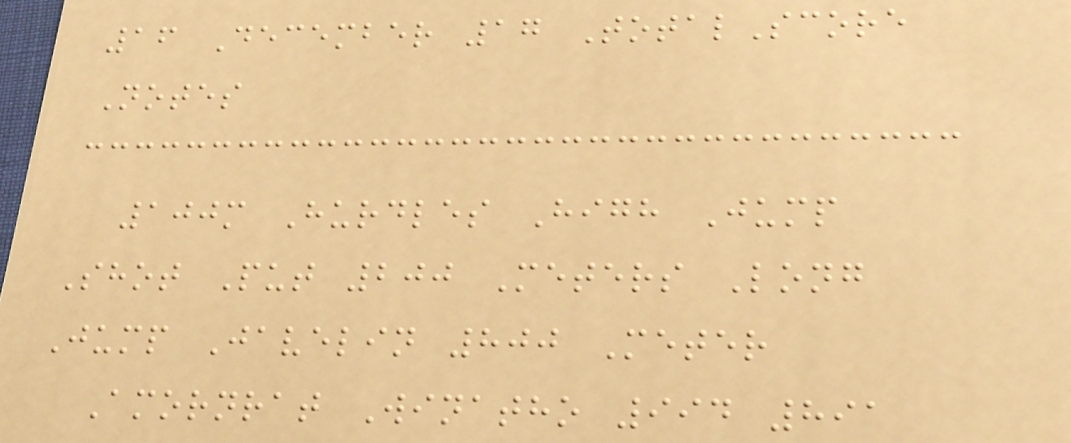16 December 17 TotalScore
Notes
100m Hurdles High Jump
Shot Put 200 Meters Long
Jump Javelin 800 Meter
Amornrat Winatho 994 891
